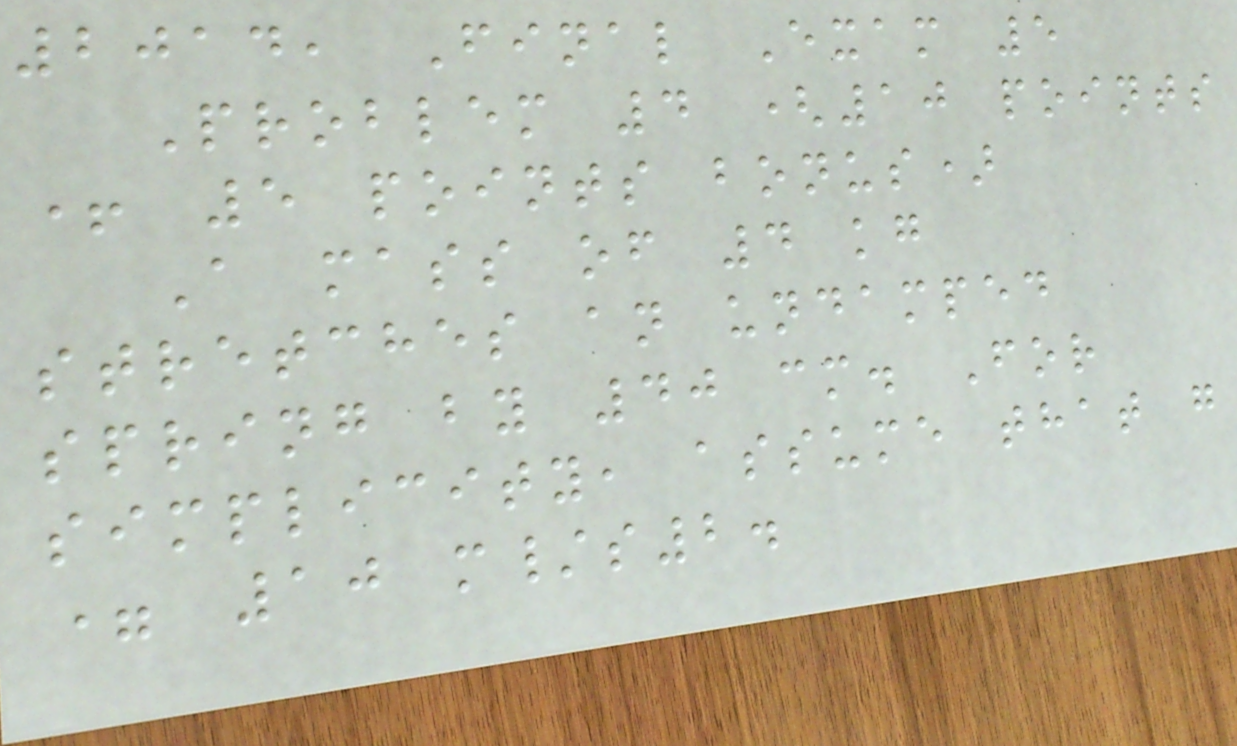2014, Final Exam 5
Problem 4 (10 points
+ 5 points bonus)
A mass of 4 kg
stretches an undamped
spring by 40 cm. For
simplicity, assume that g
= 10 m/s2.
